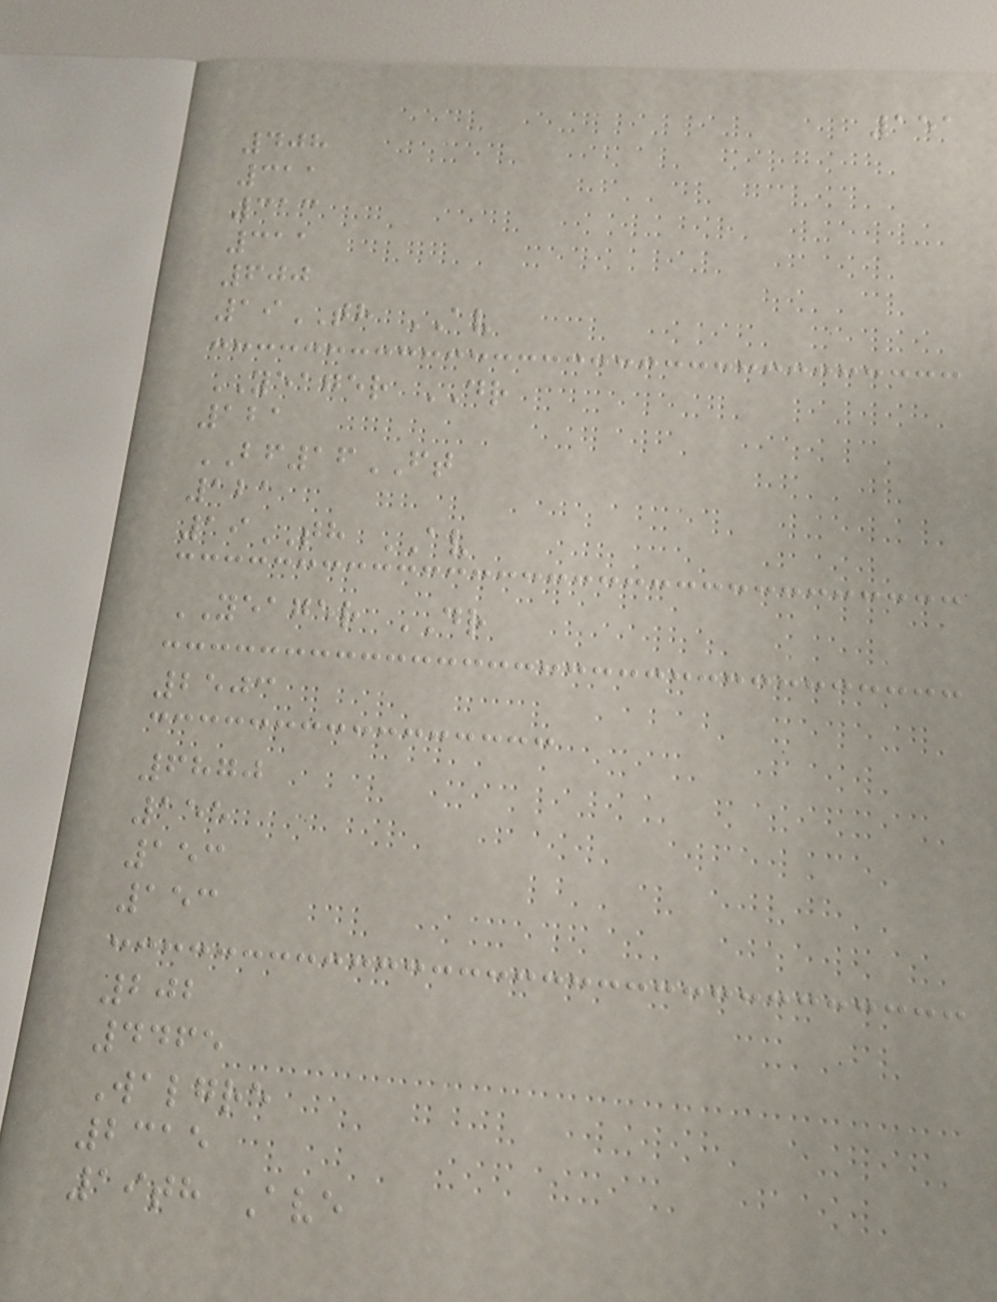151
408
311
313
311
600
19TH AV
YEAGER DR
121
BF16FT
121
19TH AV
YEAGER DR
2503
6870
155
153
153
202
4465
Walgre
2315
19th Ave
